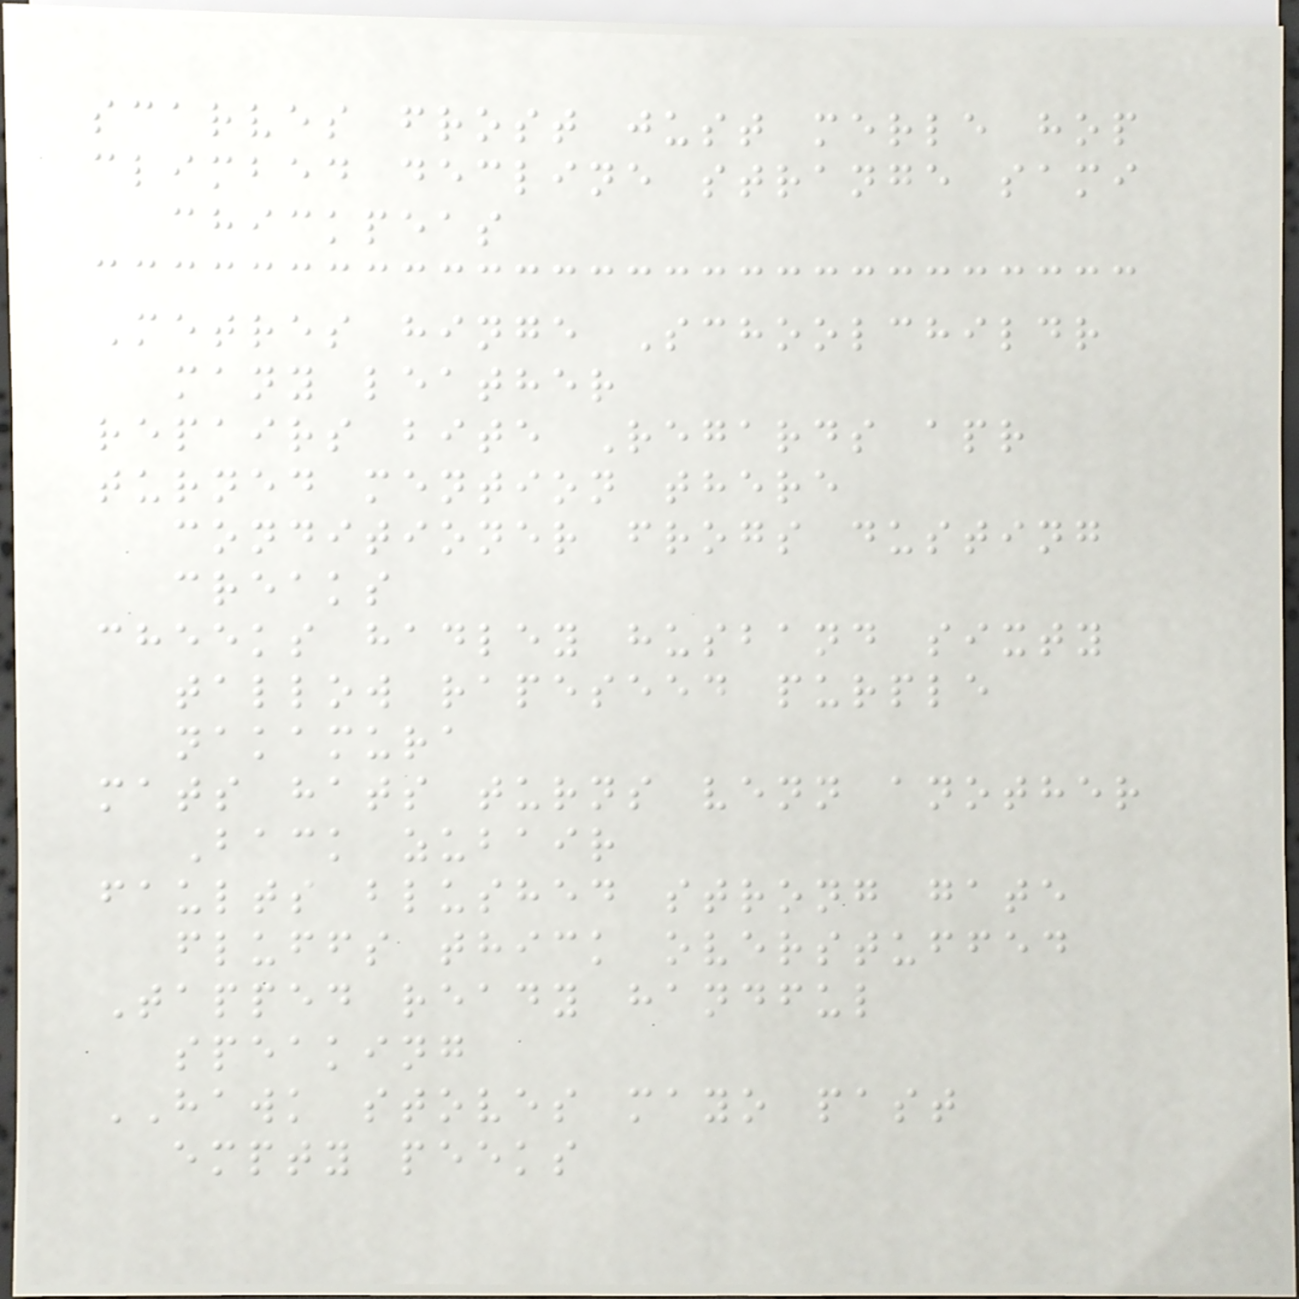scarves frost just merle hop
climbed decline strange sami
chickpeas
Metres hinge Schoolchildr
many leather
repairs bite Regards apr
turned mention there
conditioner frogs dusting
creaks
cheeks hadley husband sixty
tallow rapeseed purple
nakamura
mats hats turns venn another
Back zubair
faults blushed strong gate
fluffs thick overstuffed
Tapped ready handful
speaking
HAWK stoves mayo past
empty peeks
